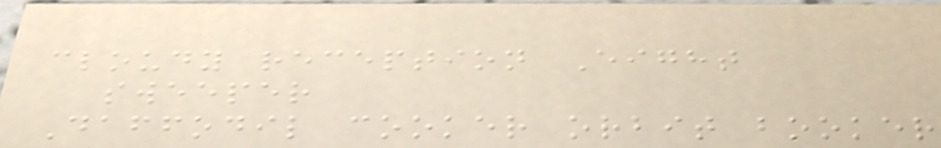cloudy reception Eight
sweeper
Daffodil cooker orbit booker
